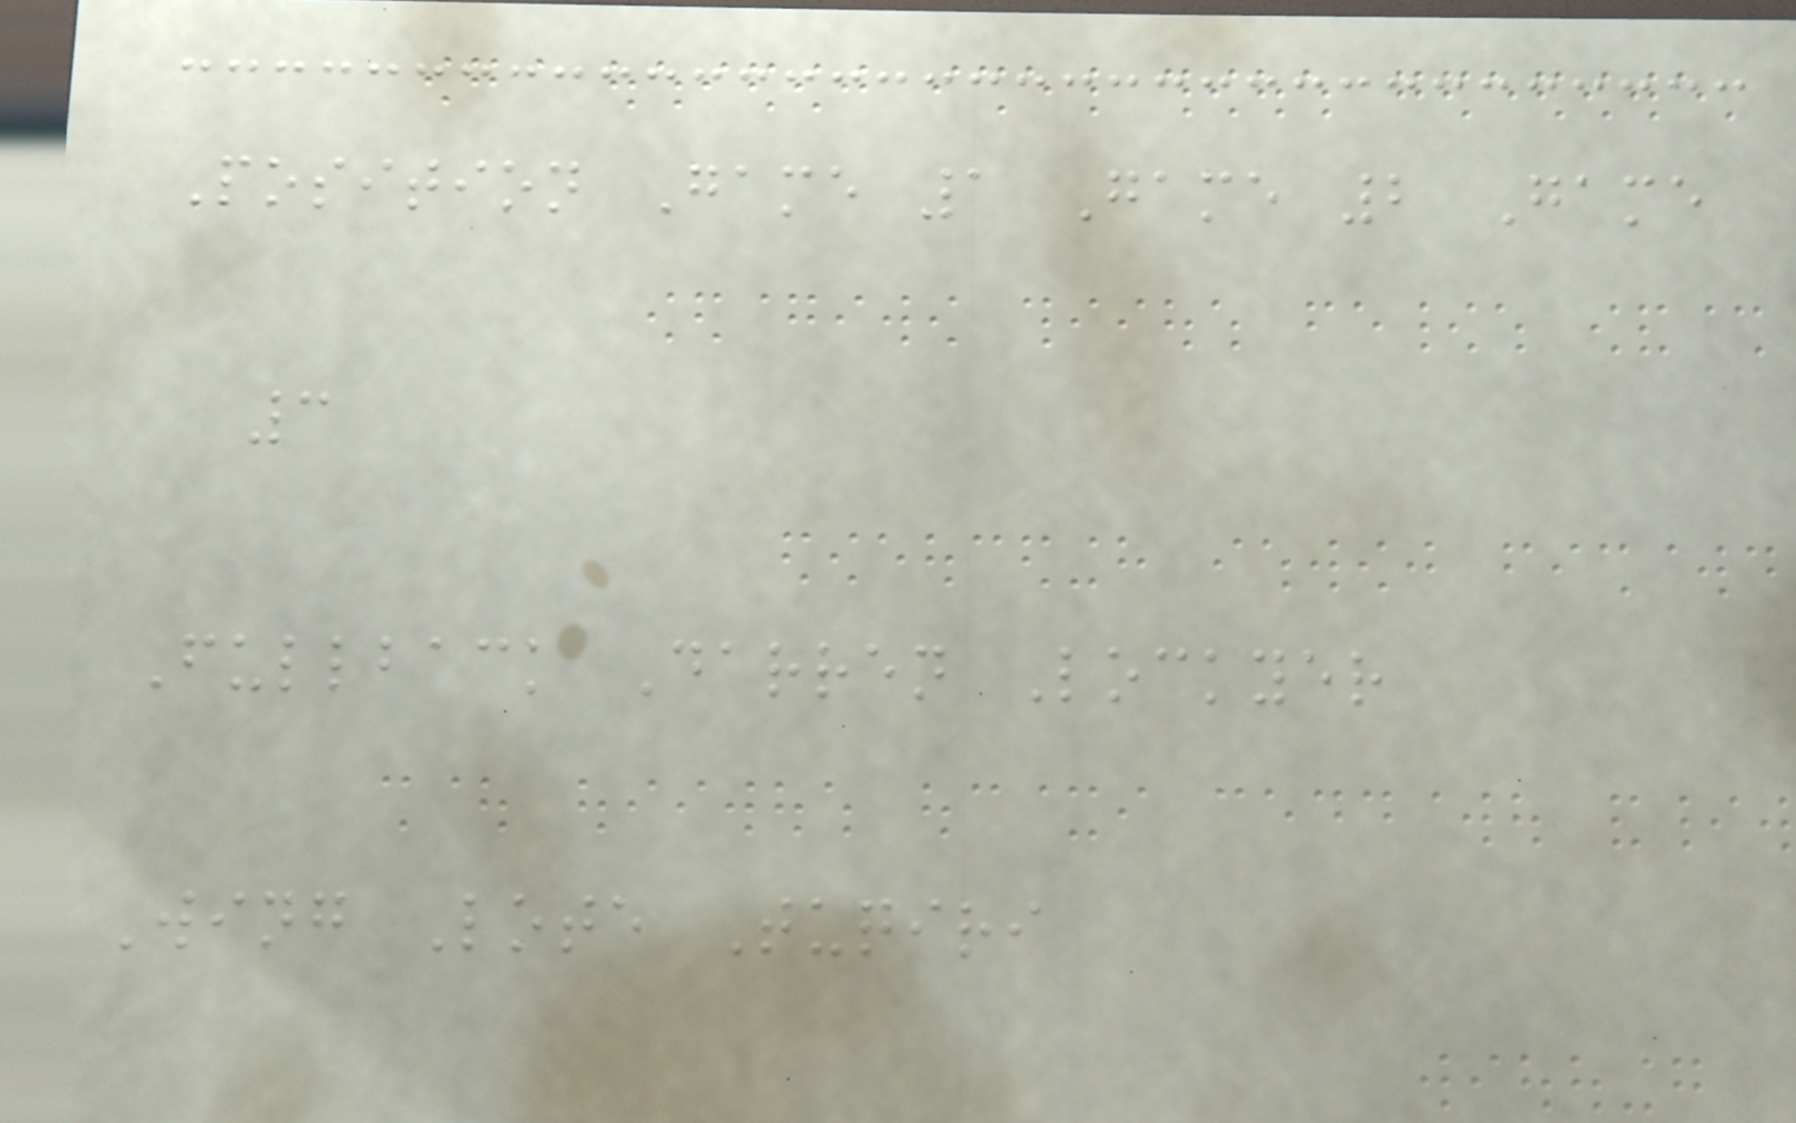Position Game 1 Game 2 Game
3
Fullback Darren Lockyer
Wing Lote Tuqiri
